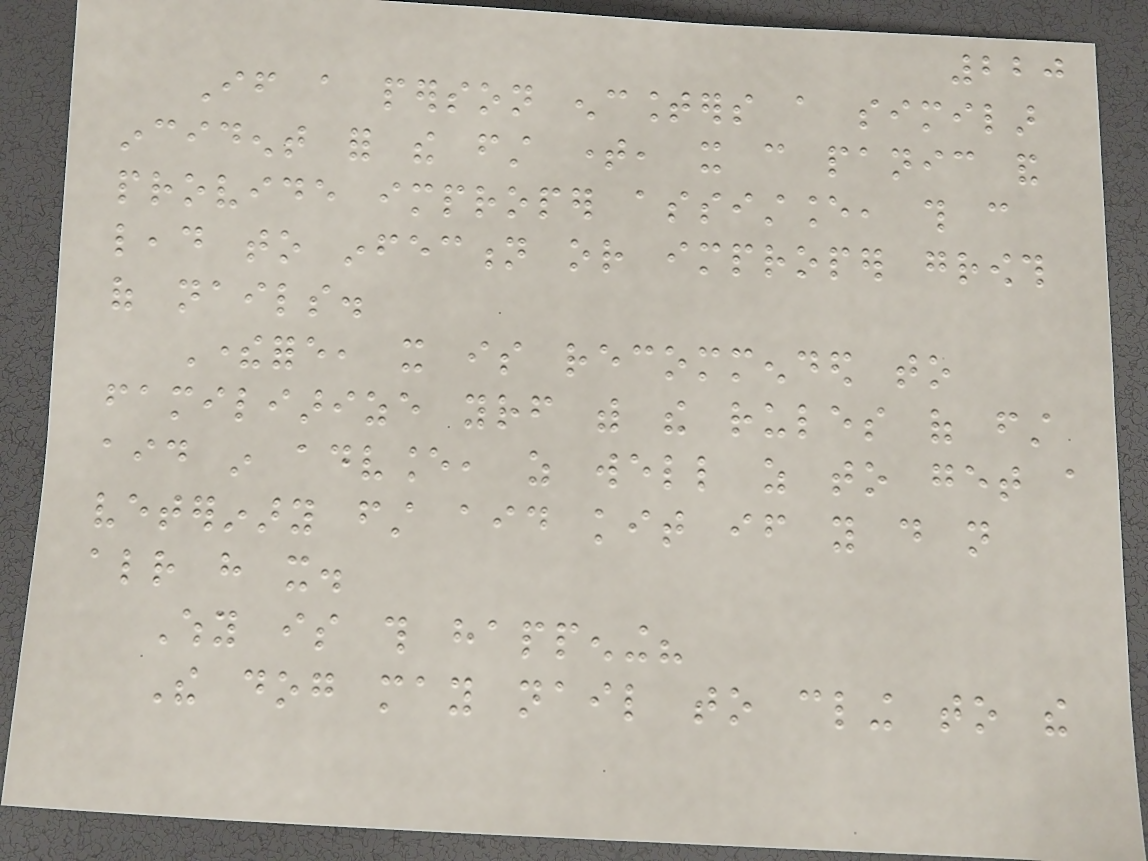220
If a person encounters a similar
incident for the first time, it can panic and
provide improper assistance, this can
lead to infection or improper growth
of nails.
Therefore, it is recommended to
familiarize yourself with the rules of first
aid in advance, as well as to get a
veterinary first aid kit if you do not
already have it.
Why is this happening?
The dog may nail to cling to the
